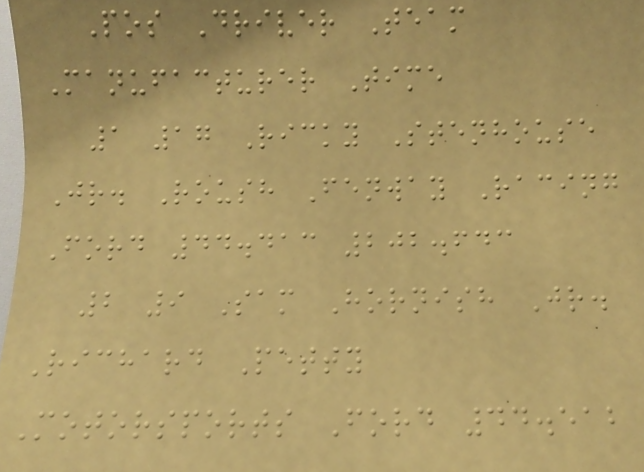Pos Driver Team
Manufacturer Time
1 17 Ricky Stenhouse
Jr. Roush Fenway Racing
Ford 44.413 202.643
2 9 Sam Hornish Jr.
Richard Petty
Motorsports Ford 44.512
